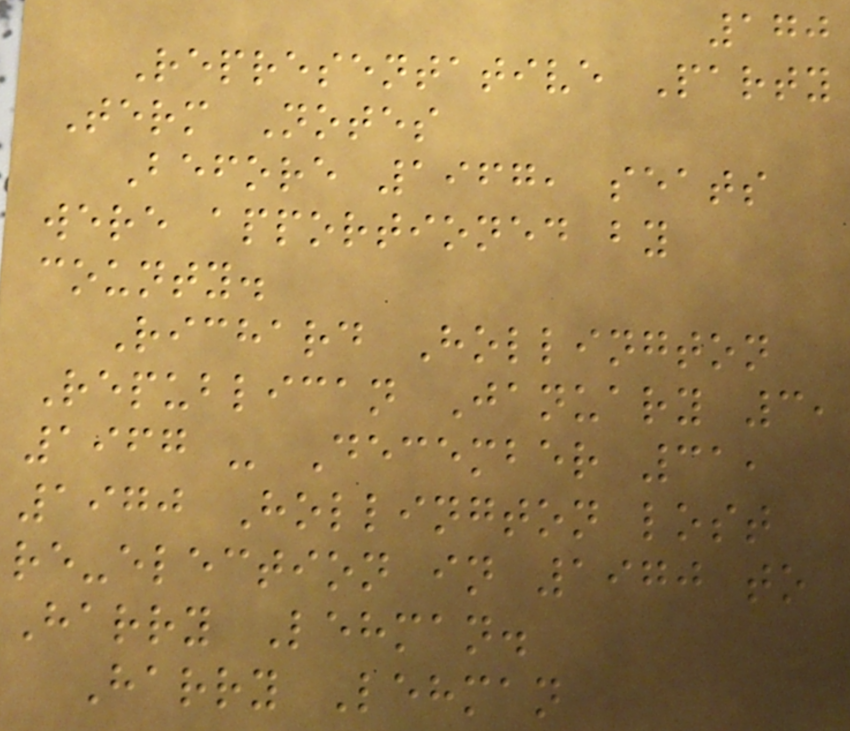170
Representative Party
Term Notes
Before 1967, seats
were apportioned by
county.
Richard Hollington
Republican January 3,
1967 - December 31,
1970 Hollington lost
re-election in 1970 to
Harry Lehman.
Harry Lehman
